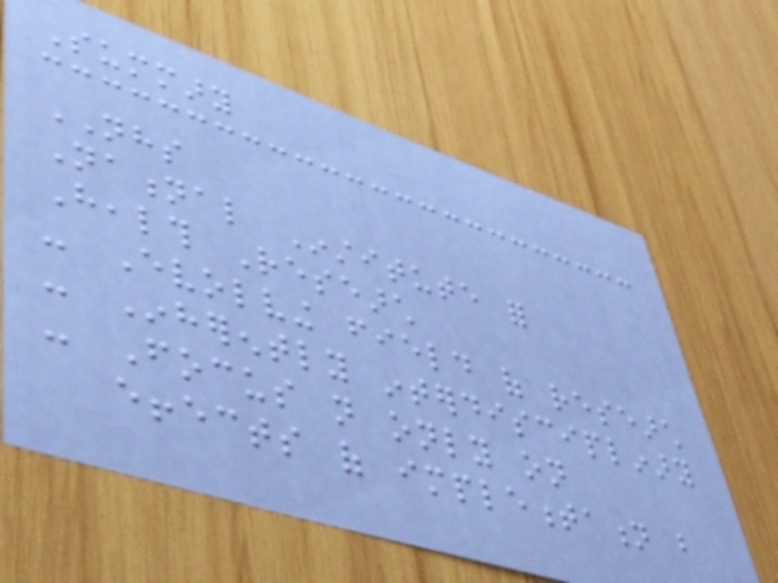Summary
NHS
National Institute for
Health Research
- Evolving field of research
- Inherently interdisciplinary
- Focus not only on
effects of implementation but
